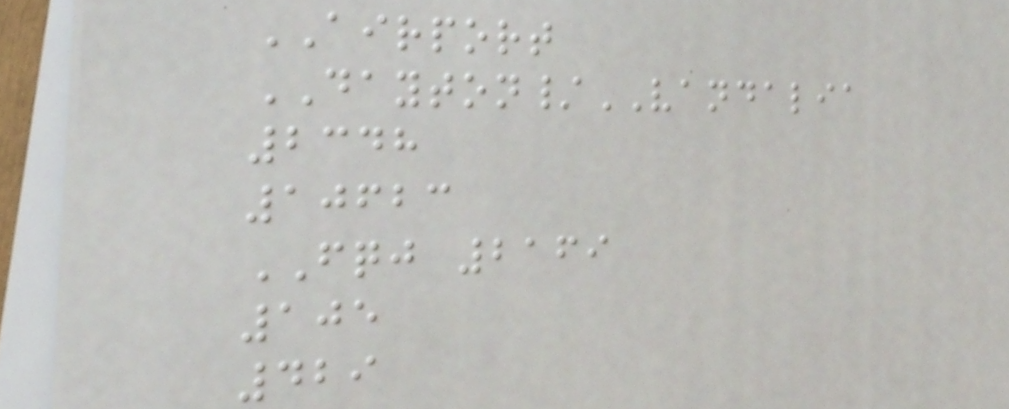AIRPORT
DAYTON/VANDALIA
2348
10623
FQJ 2169
105
429
